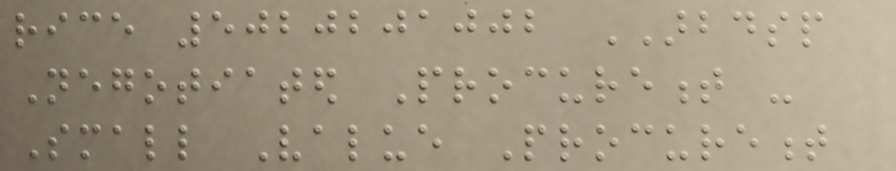rice 5020201002 ARBDSP
Negotiated Procurement -
Small Value Procurement
